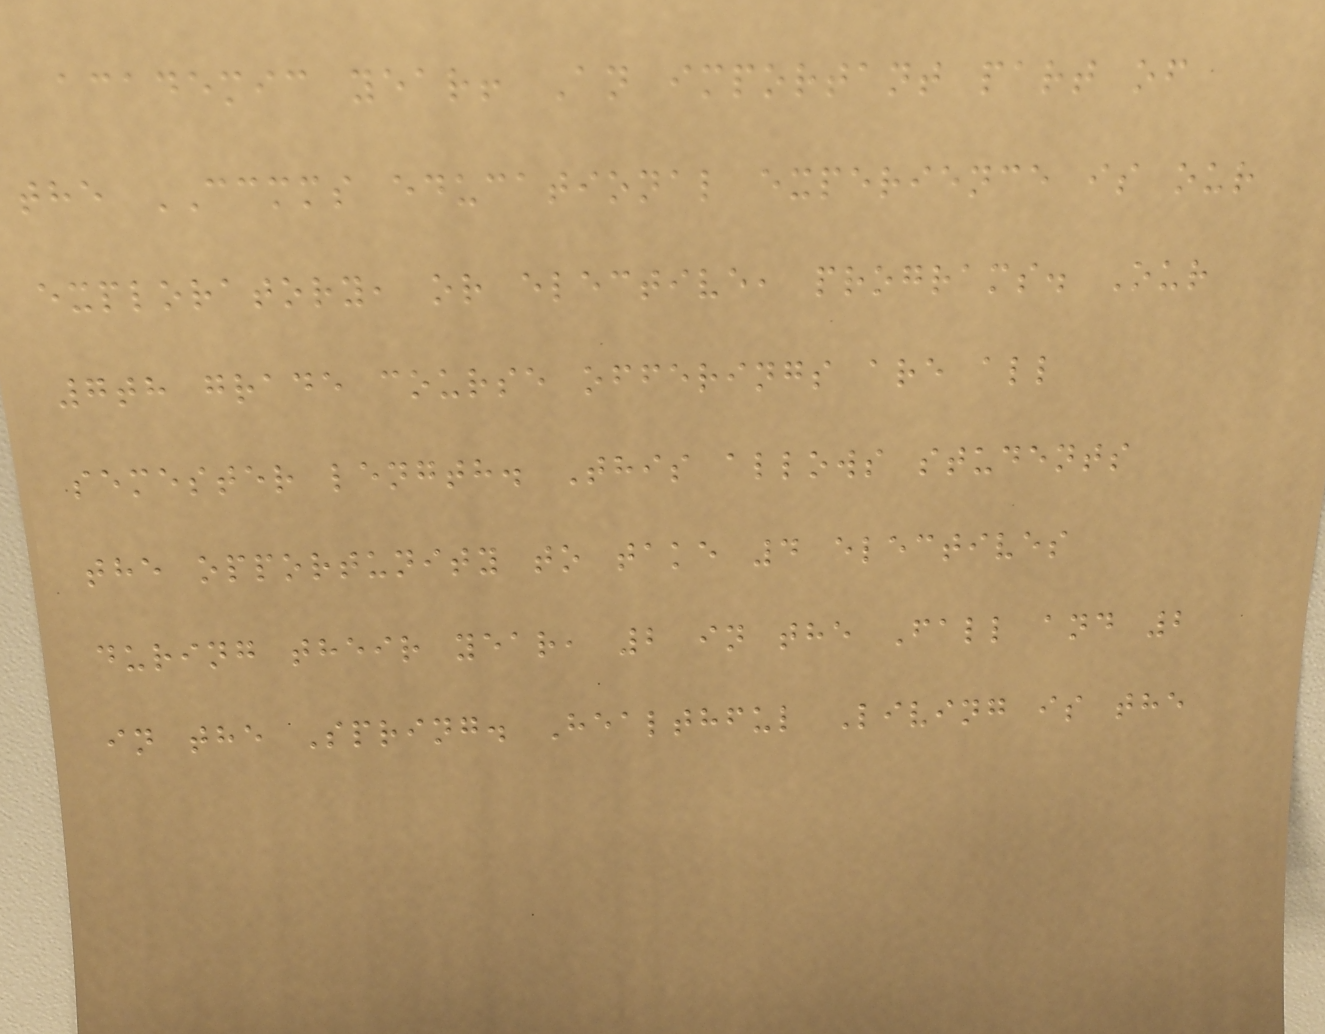academic year! An important part of
the CCMMS educational experience is our
exploratory, or elective, programs. Our
7th grade course offerings are all
semester length. This allows students
the opportunity to take 4 electives
during their year, 2 in the Fall and 2
in the Spring. Healthful Living is the
